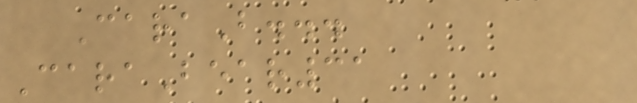CaraB...
CaraBear31
